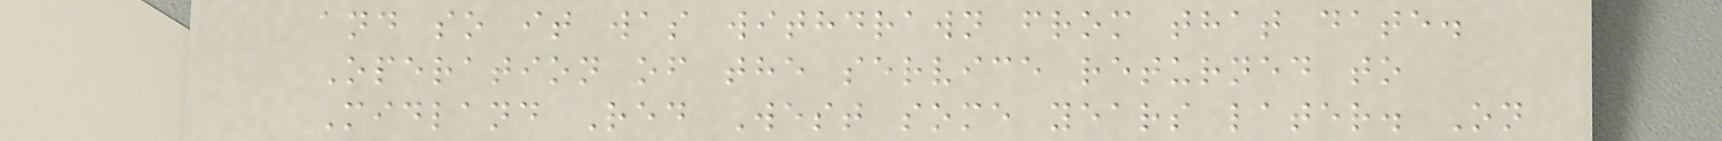and so it was withdrawn from that date.
Operation of the service returned to
Midland Red West some years later. On
